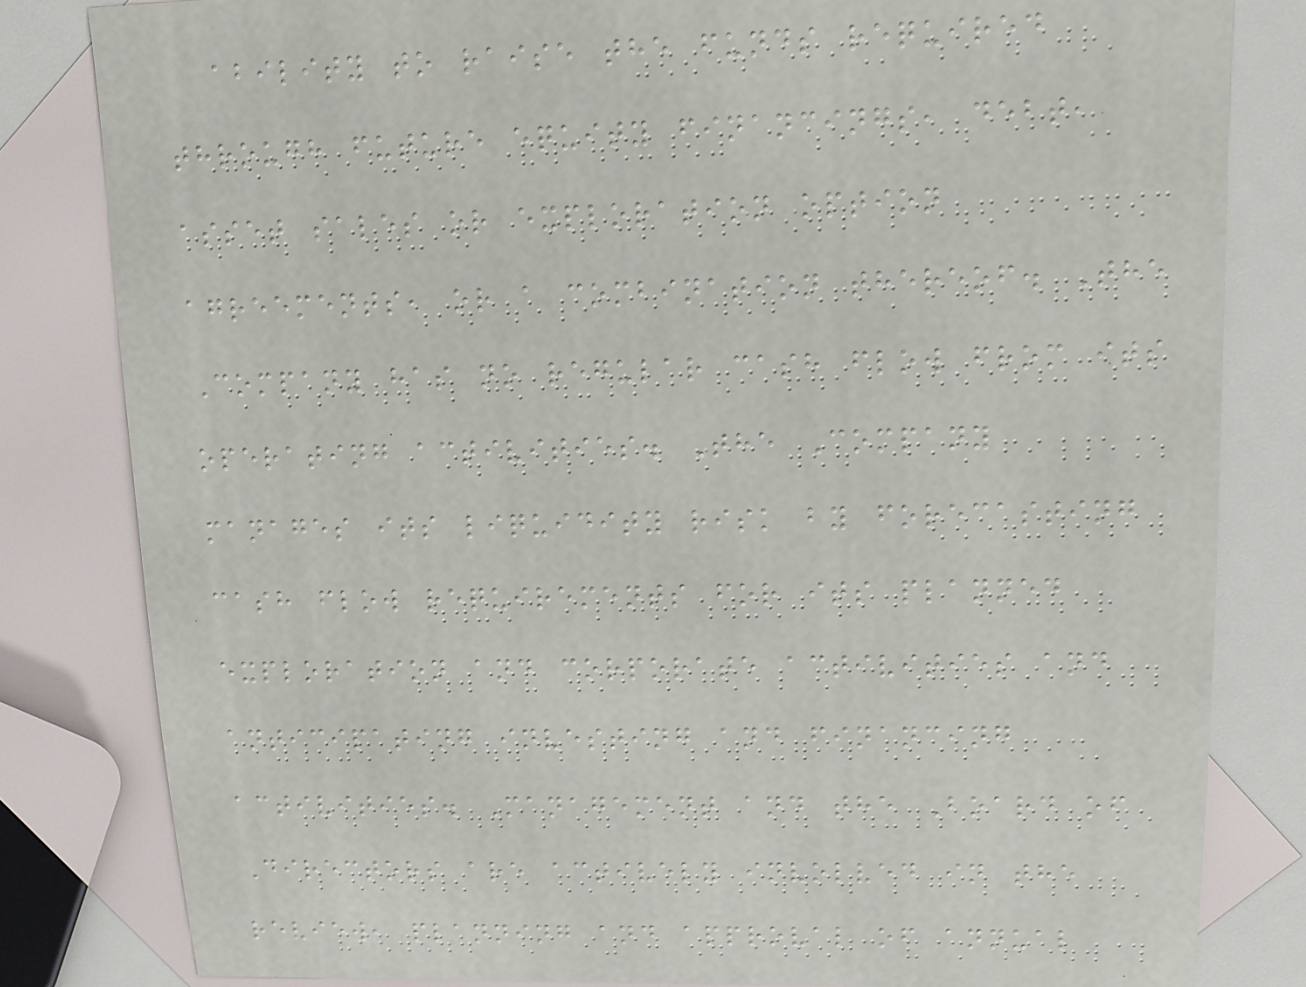ability to raise the funds required
through future equity financings, debt,
asset sales or exploration option
agreements, or a combination thereof. The
Company has no regular cash flow from its
operating activities. The Company
manages its liquidity risk by forecasting
cash flow requirements for its planned
exploration and corporate activities and
anticipating investing and financing
activities. Management and the Board of
Directors are actively involved in the
review, planning and approval of annual
